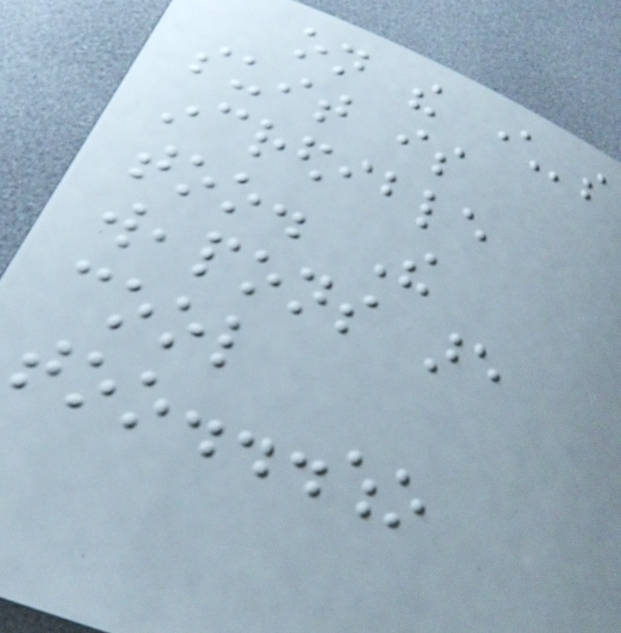on the character's
suit is
incredible
too. The
weapons are
cool
too...who
